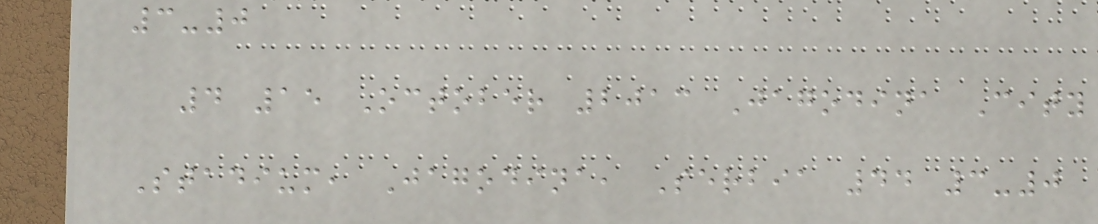3-0
4 15 October 2013 Jagodina City
Stadium, Jagodina, Serbia 44 3-0
